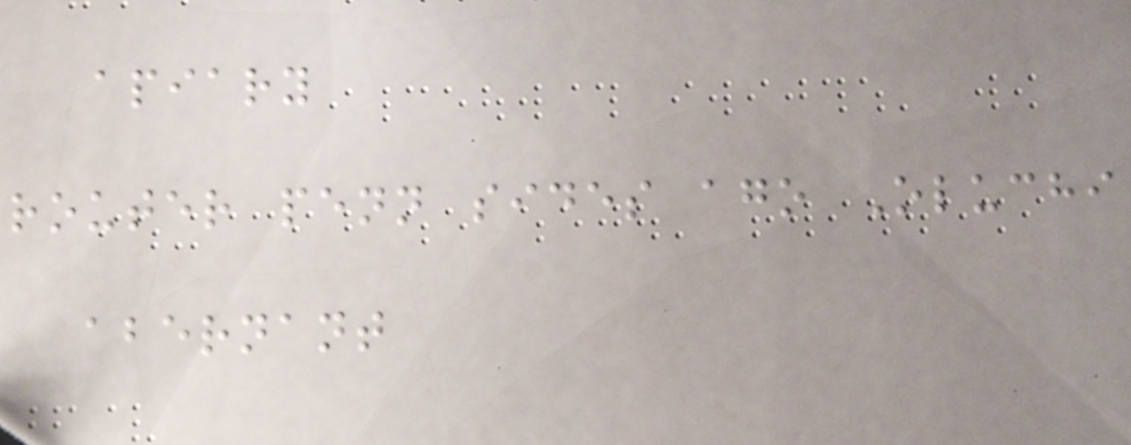apiary
router penn sides ago Oluchi
abernant
